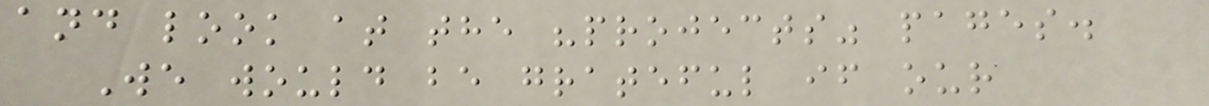and look at the "projects" pages.
We would be grateful if our
